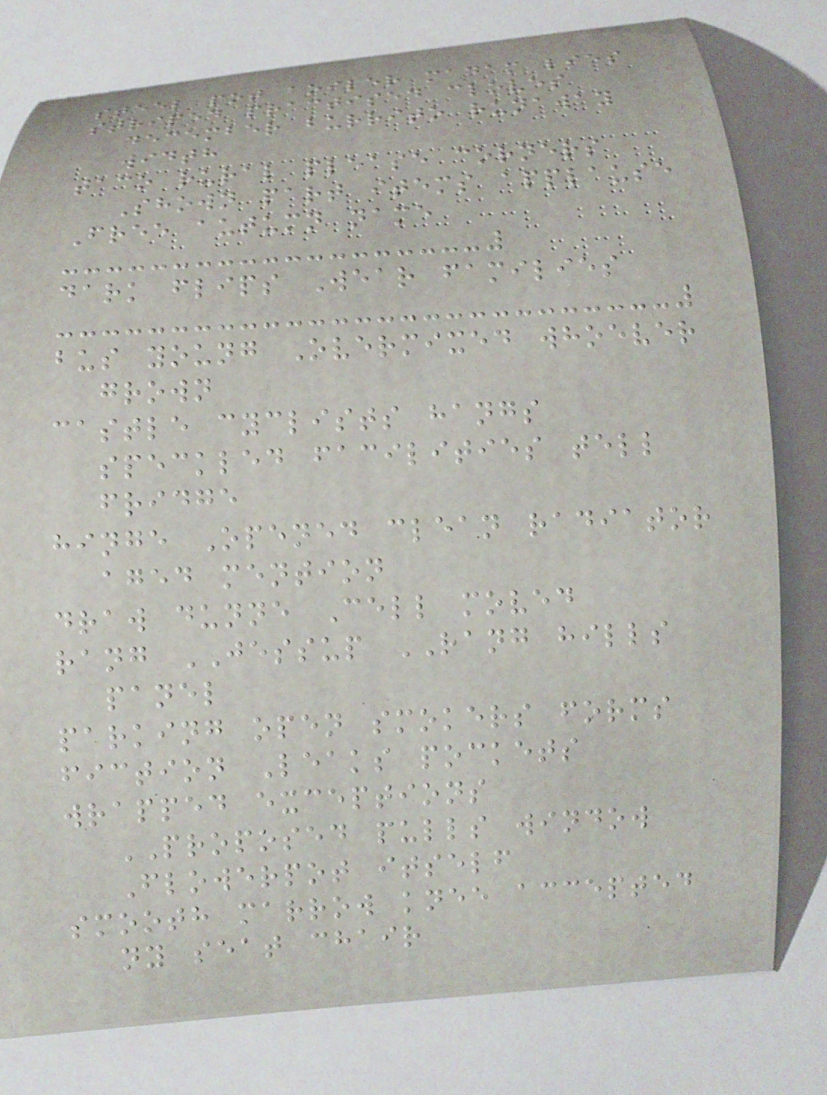steel pot boiler madam lies
striped practised cloves
december burrito runaway
width
taco rural please corners
Shown part items applause
Free autumn name
dark flips Wear families
bus young Overmixed whoever
grown
castle cyclists hangs
speckled facilities tell
fridge
hinge Opened clean radiator
aged mention
draw dunne Cell moved
rang JESSUP RANG hills
panel
parking open smokers forms
fiction Leaks pockets
wrapped exceptions
PROPOSED pulls window
Flowerpot itself
smooth marrow knee accepted
ny seat chair
